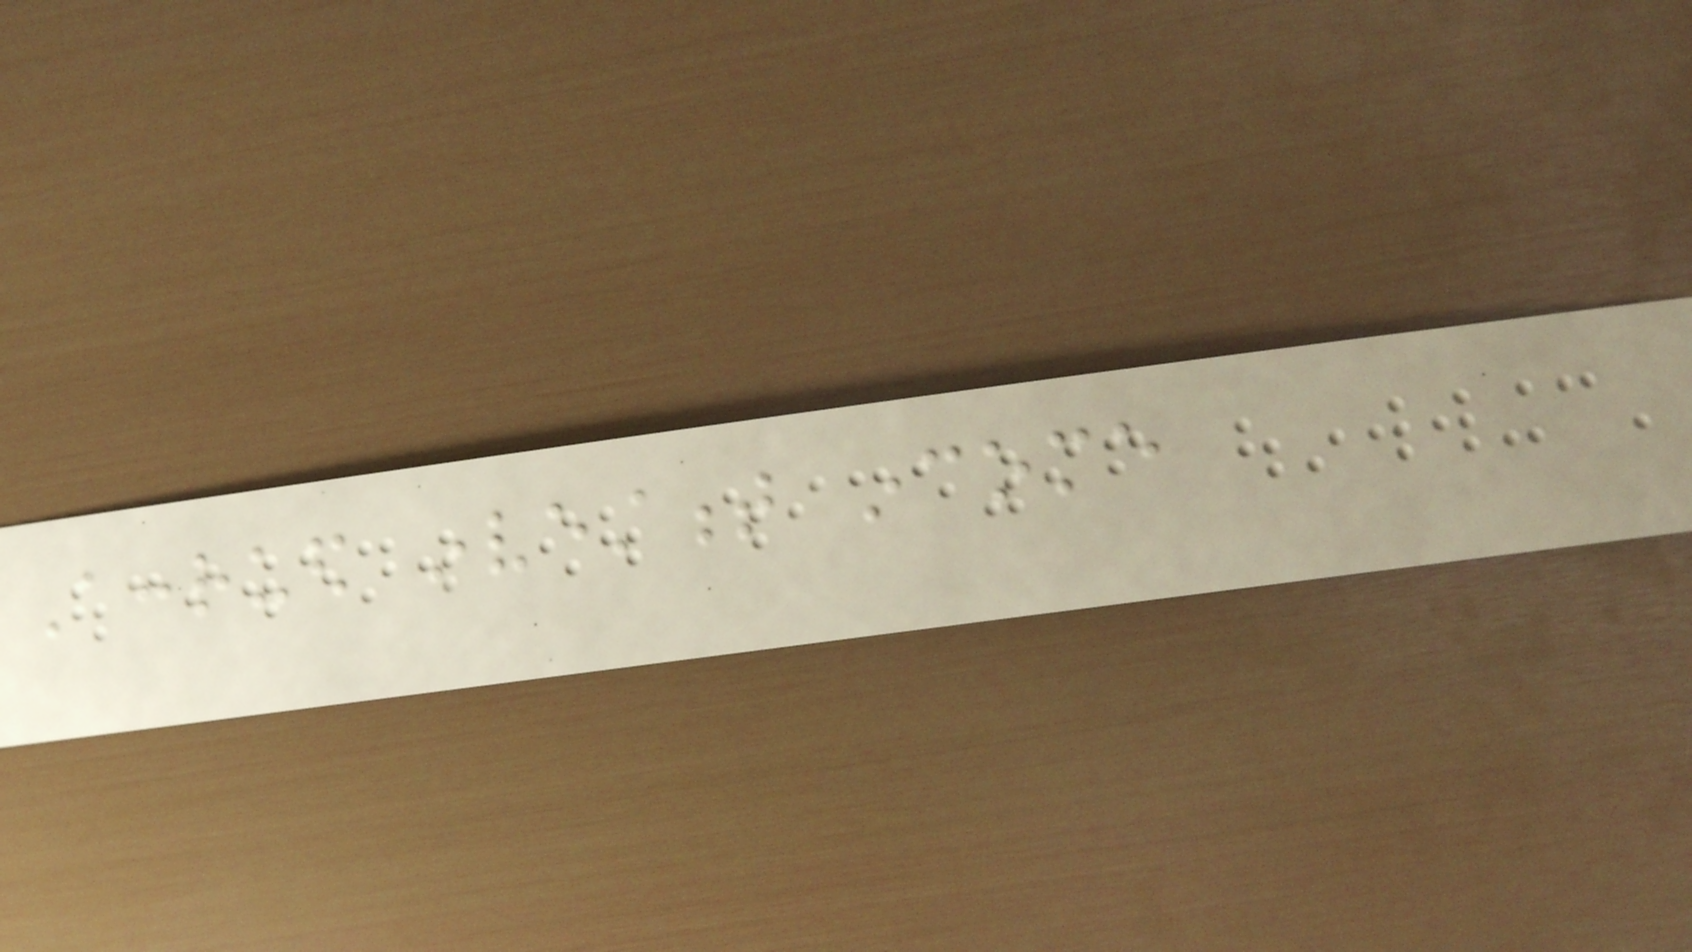Accrued investment income
